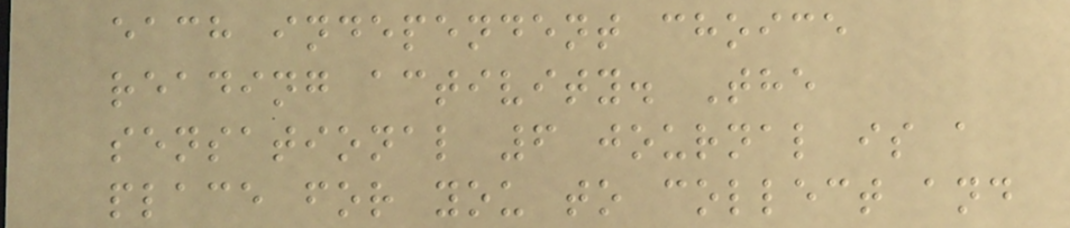each independent choice
reading activity. The
sensational 6 journal is a
place for you to collect and
